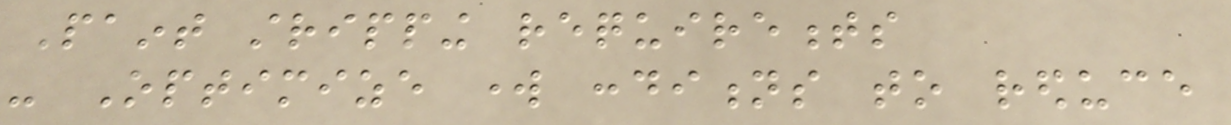Paint stripping requirements
- Optimize work conditions to reduce
